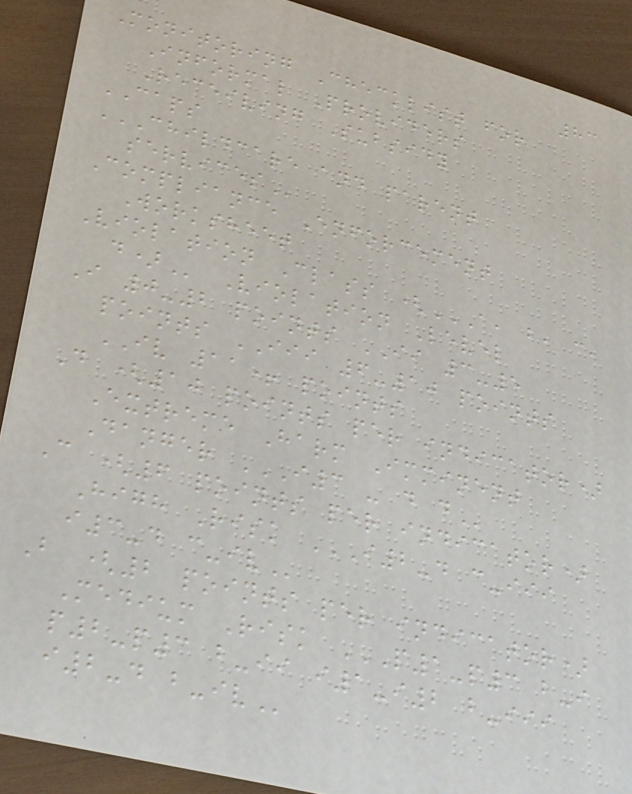83
Monitoring Checklist for
Informal Providers
Receiving Subsidy
CAPS
CHILDCARE AND PARENT
SERVICES
Compliance Enforcement
Worksheet
Violation Class (A, B, C,
D) Violation Level
I 0-2 points II 3-5
points III 6-10 points
IV 11+ points
D (10 points per indicator)
Extreme Harm Imminent
Danger I3 - D D
C (6 points per indicator)
High Risk I2-D C-III
I3-D C-IV
B (2 points per indicator)
Medium Risk P1-P3 B-I
P2-P3 B-II I1-I2 B-III
I2-D B-IV
